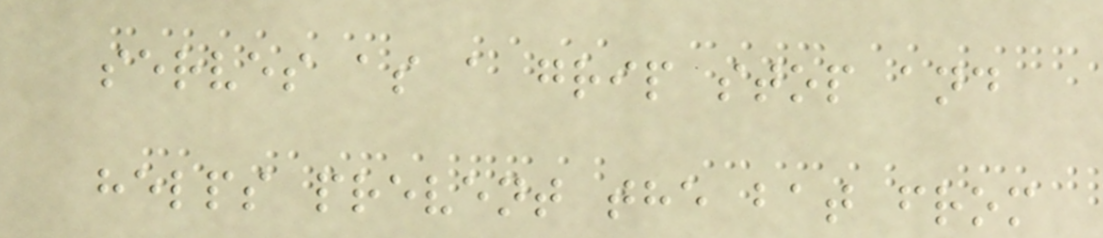serves as a grip stop and
helps prevent the bat from
